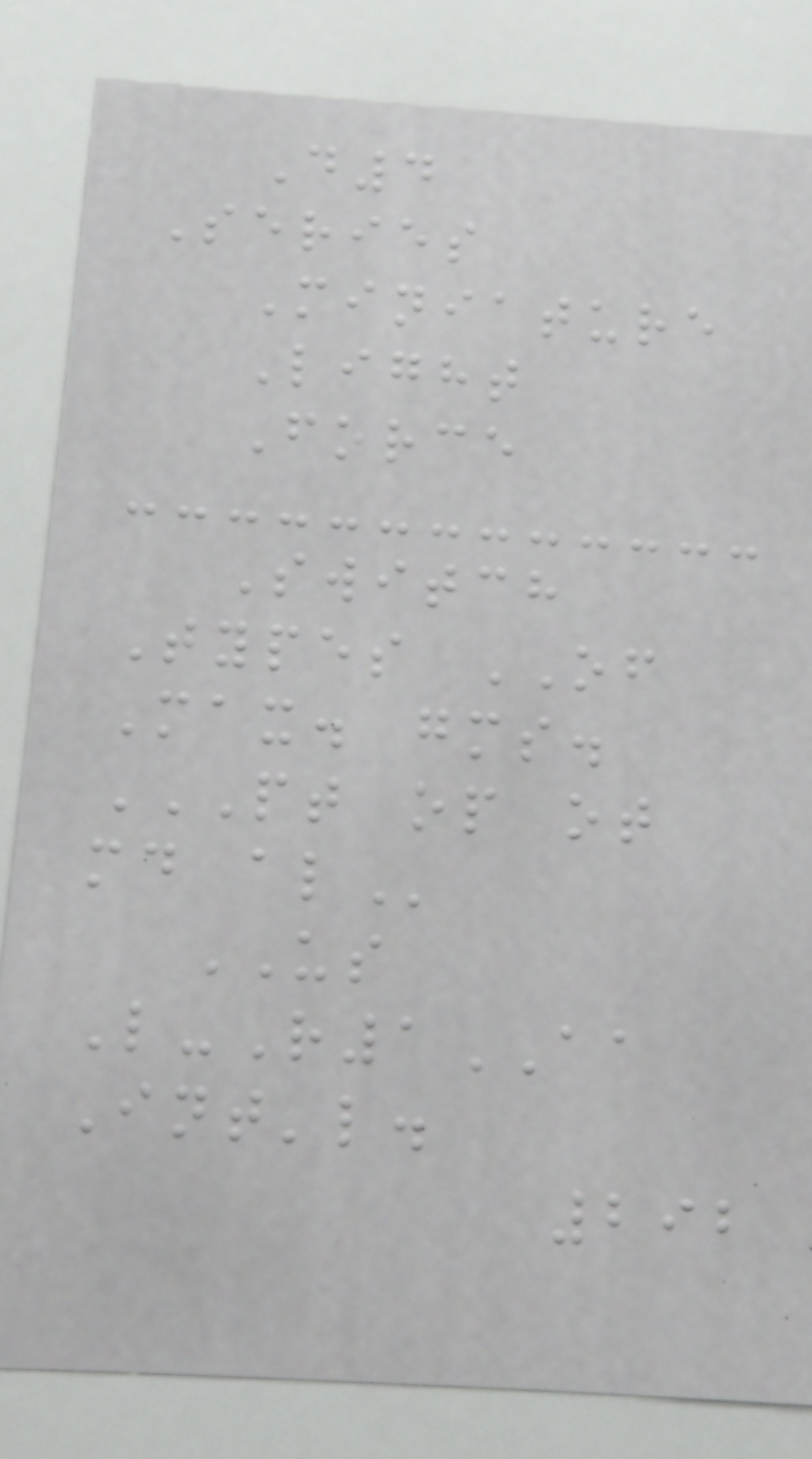D4
Series
Miniature
Light
Force
Switch
Types OF
Max. gms.
PT OP OT
MD AL
US
L-R1AA
Int'l.
292
